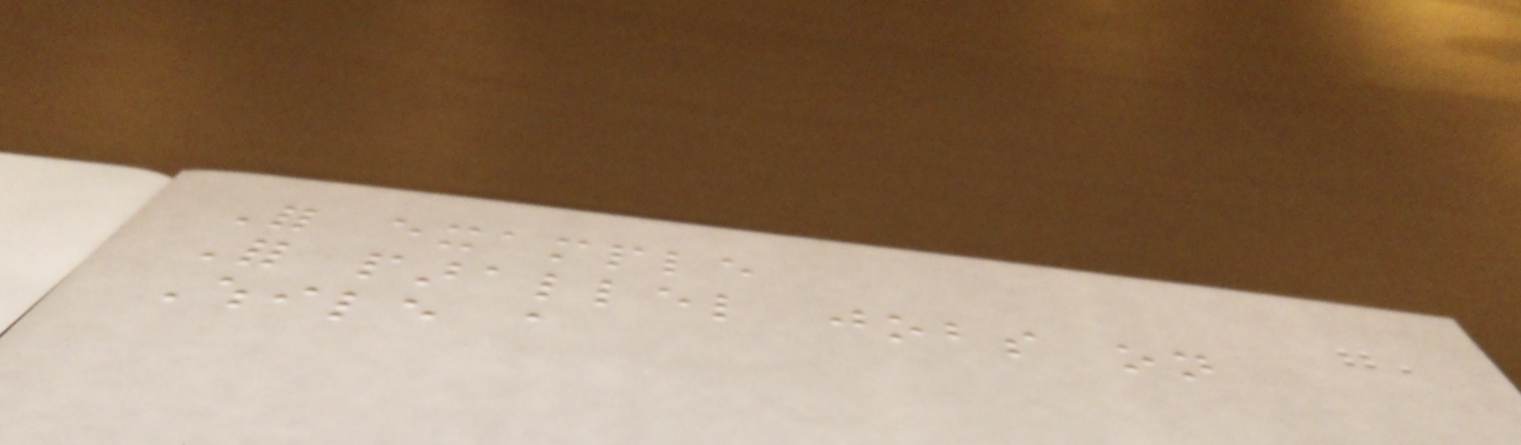For example
For parallel jobs on
While a
